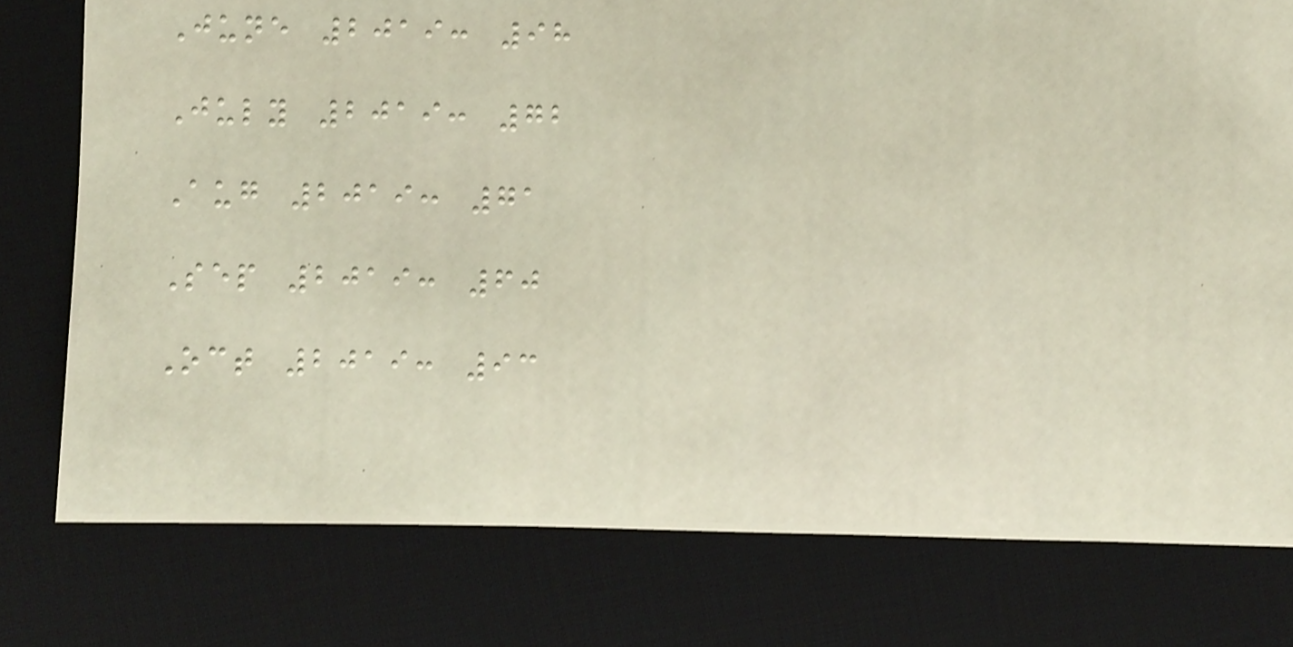June 2019: 98
July 2019: 72
Aug 2019: 71
Sep 2019: 60
Oct 2019: 93
